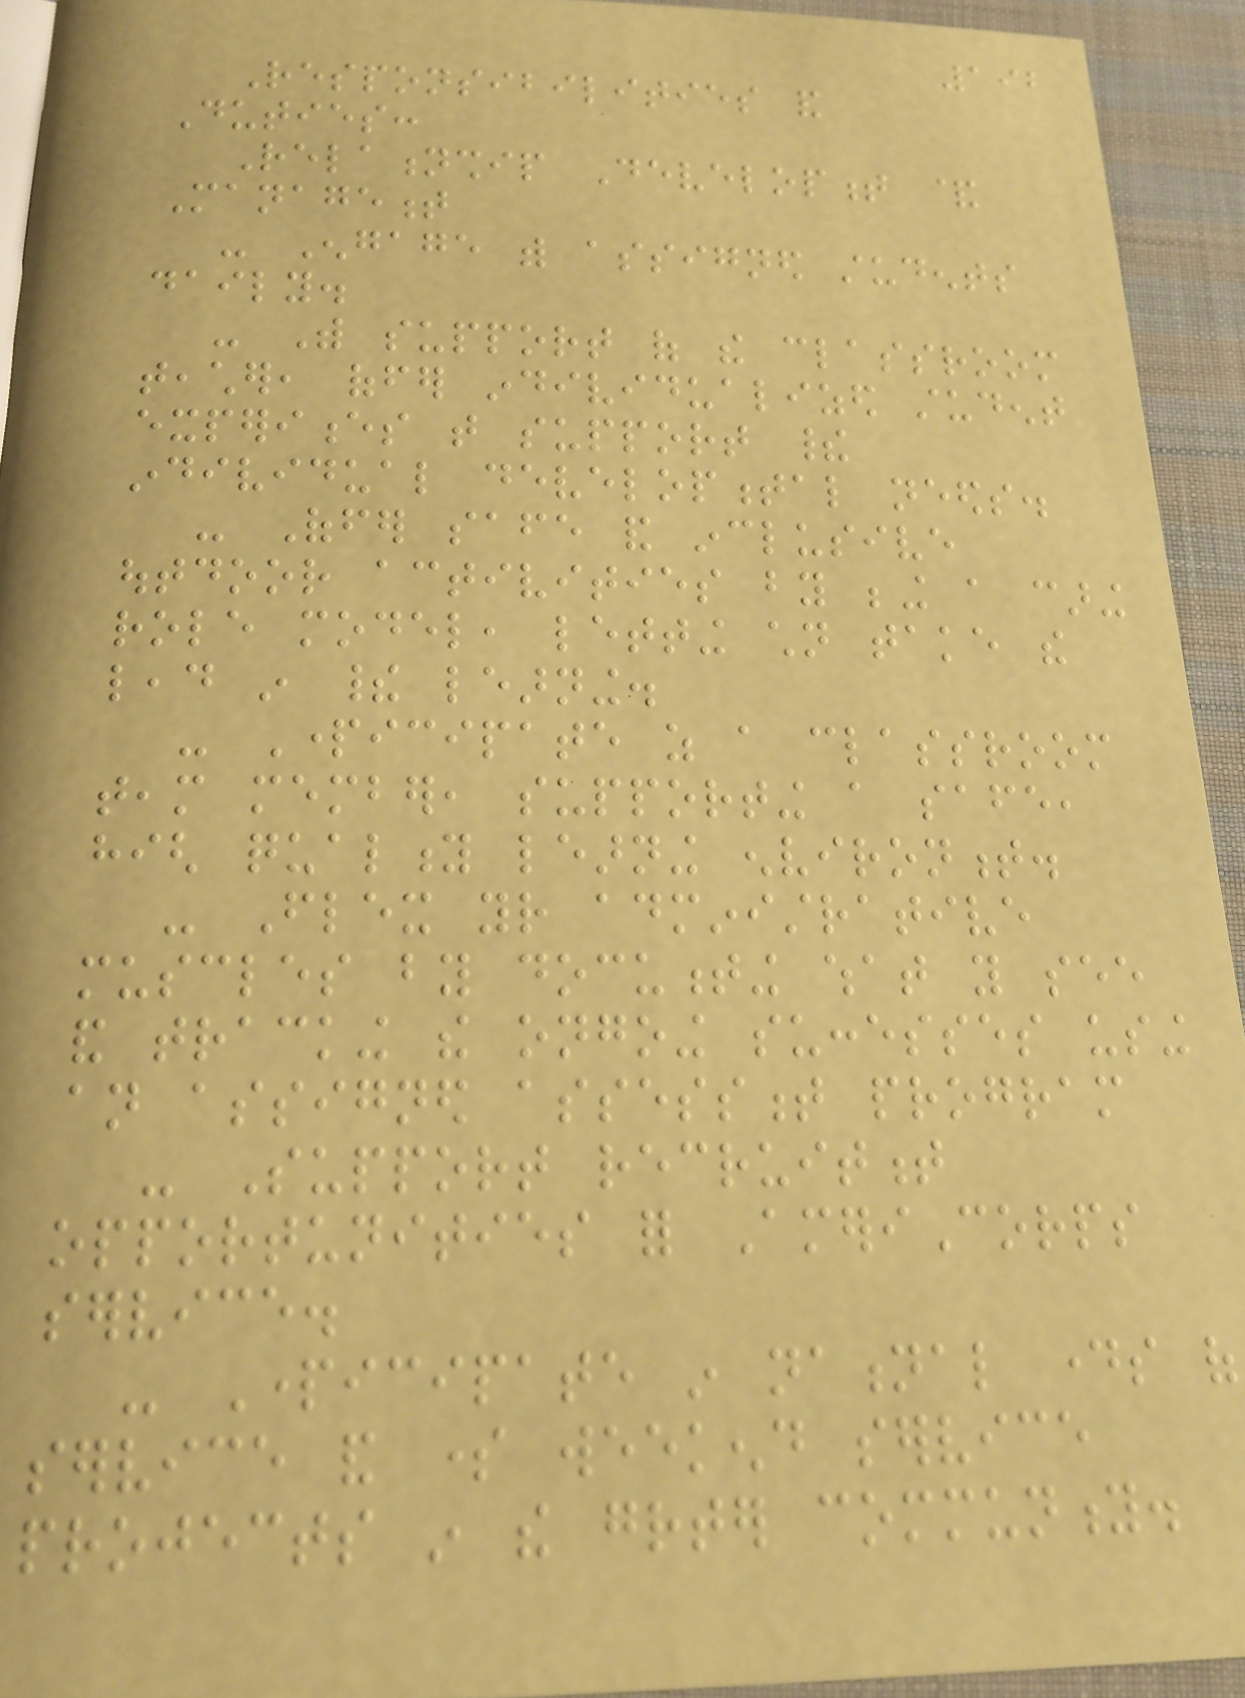192
Responsibilities and
Duties:
Relationship Development &
Management
- Engage with assigned students
daily.
- With support of the classroom
teacher, offer individualized student
experiences that support their
individual developmental needs.
- Offer safe and inclusive
outdoor activities by being a caring
role model, letting children take the
lead in their learning.
- Participate as a classroom
team member, supporting a safe,
high quality learning environment.
- Flex your administrative
muscles by documenting what you see
and tracking the ongoing successes using
an assigned assessment program
- Support recruitment
opportunities for AmeriCorps
service.
- Participate in national days of
service and some weekend service
projects in the greater community.
